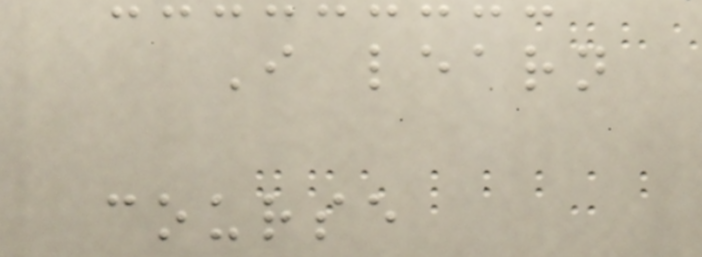I learn
course
